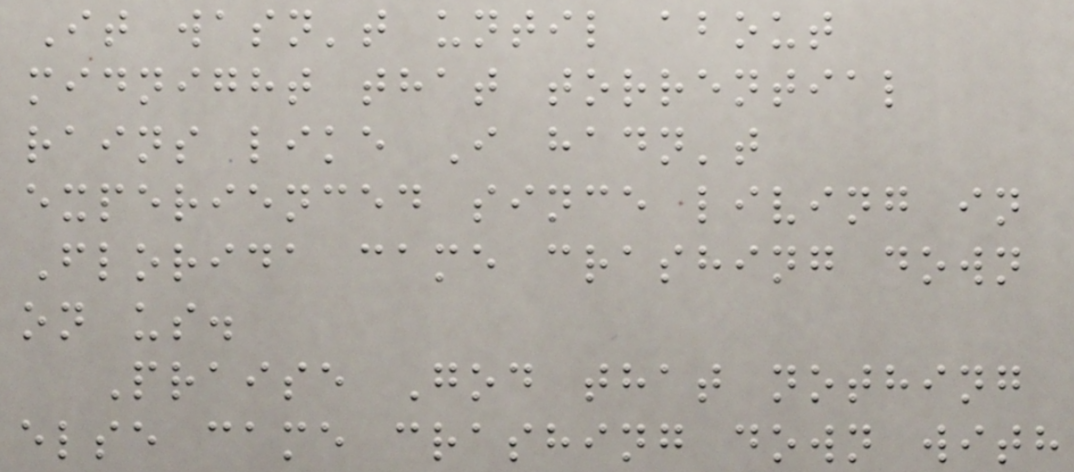It wasn't until about
midnight that torrential
rains like I hadn't
experienced since living in
Florida came crashing down
on us.
Praise God that nothing
else came crashing down with
